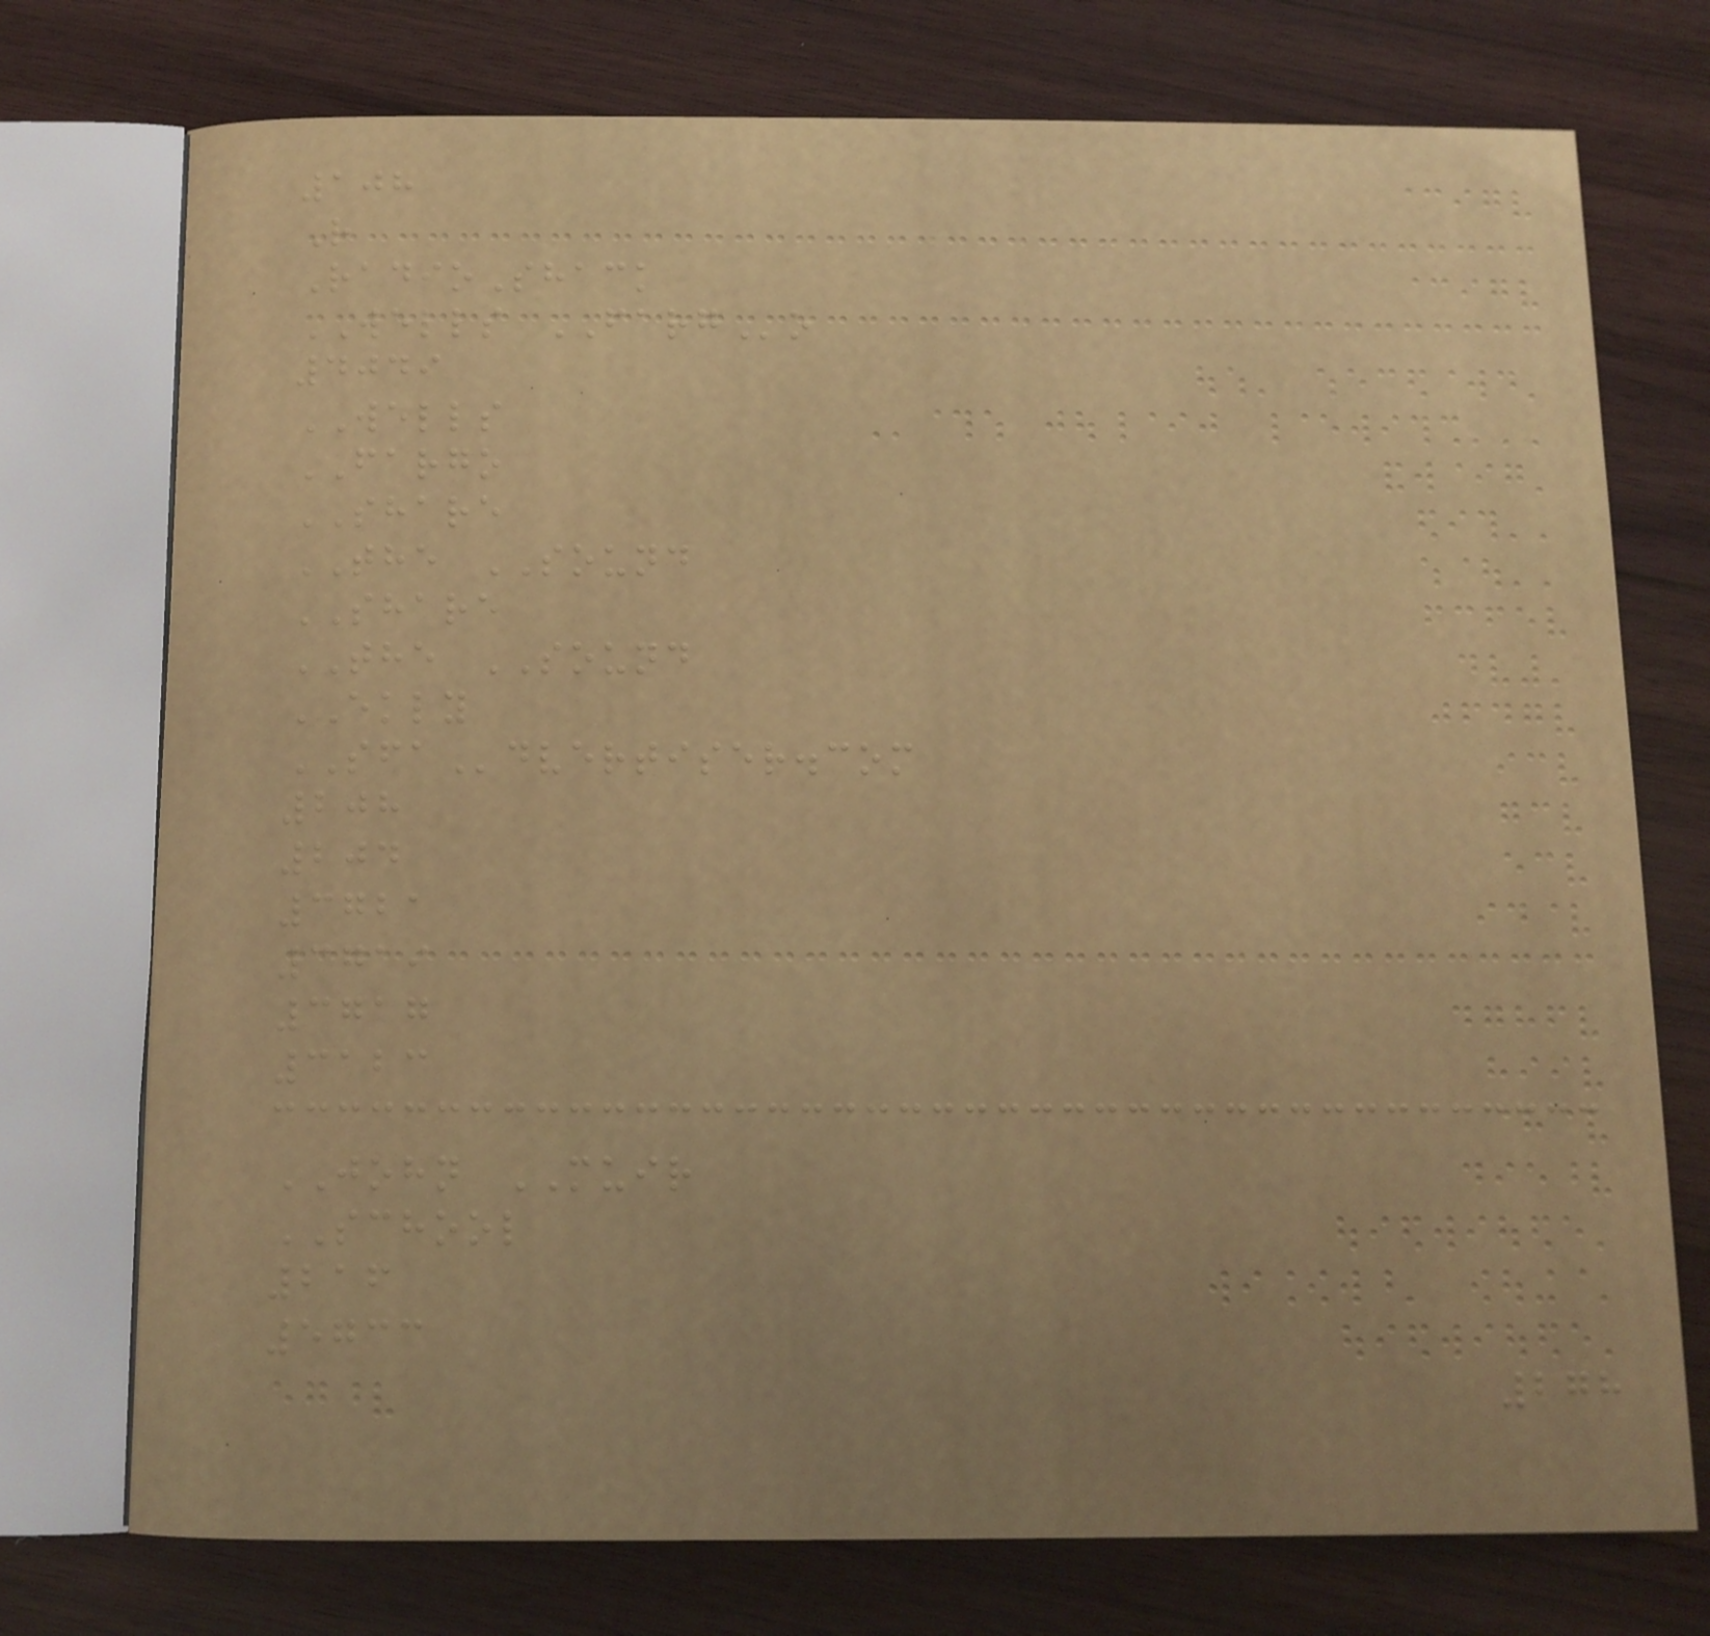108
R
RadioShack
WELLS FARGo
4049
WELLS
FARGO
SHARE
THE SOUND
SHARE
THE SOUND
EKLY
SFAdvertiser.com
208
204
3721
3719
3717
3123
JOHN MUIR
SCHOOL
216
5733
278
